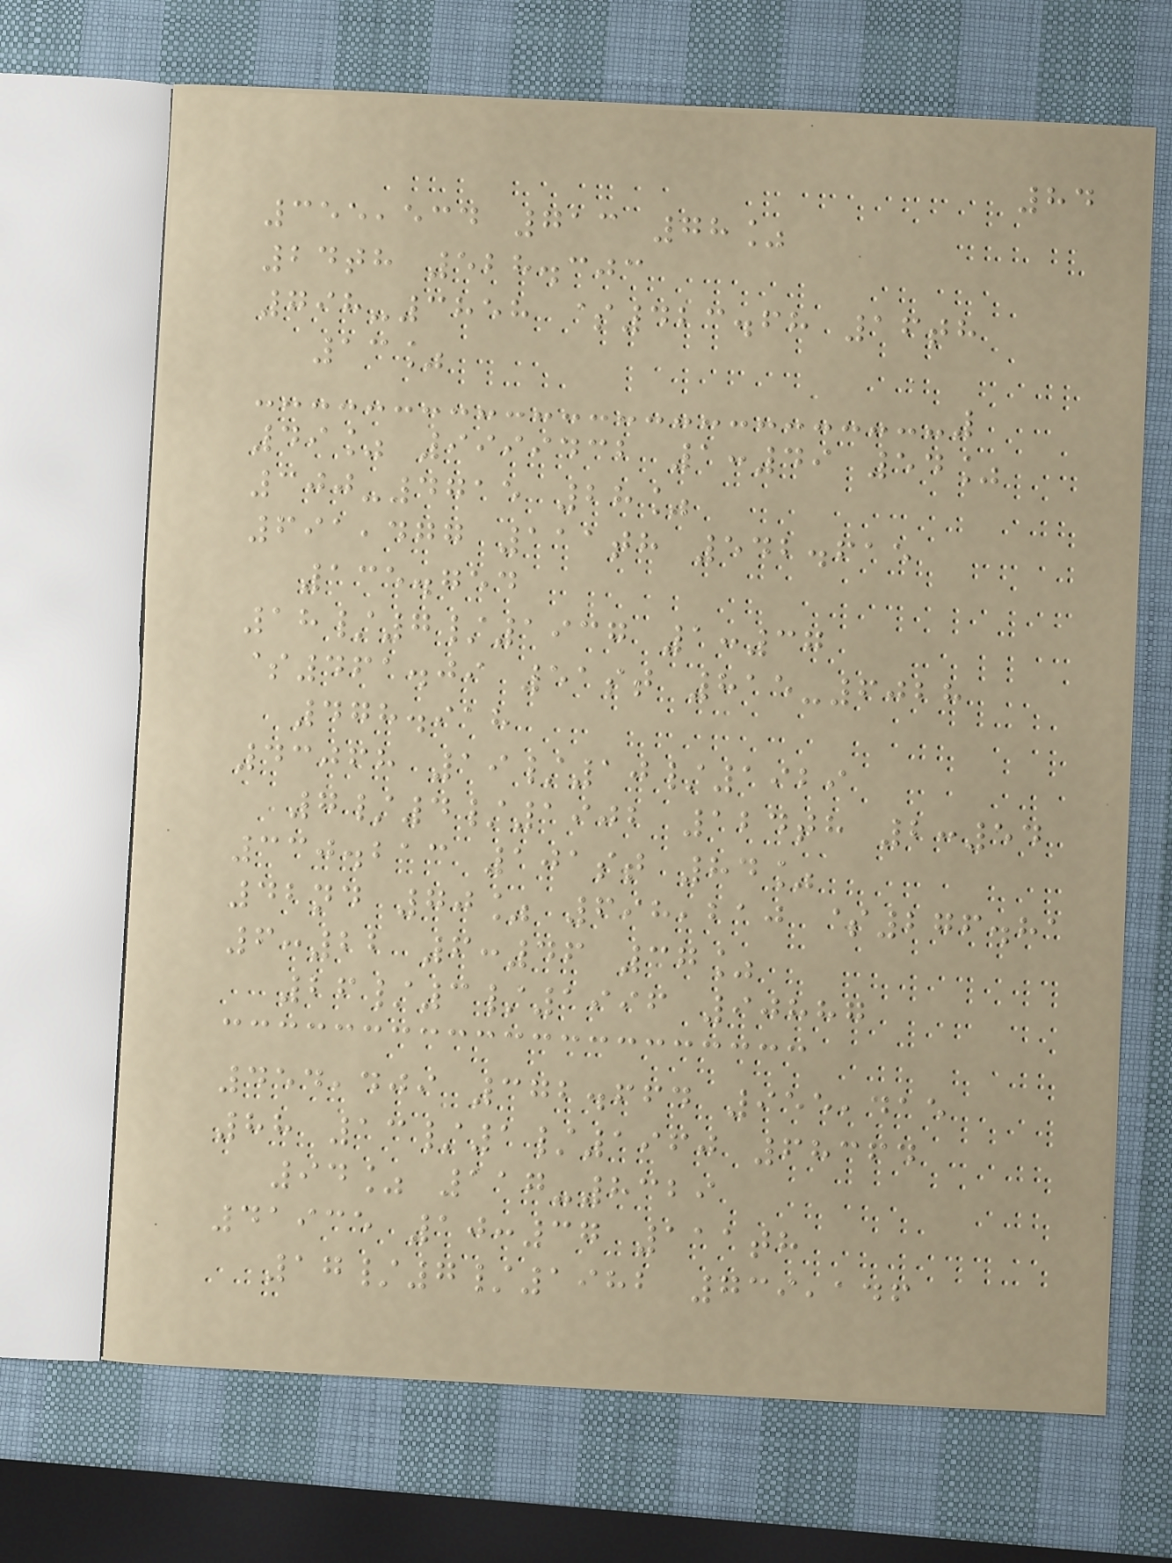84
355,534 713 78%
24th 528.303
798-3858 $423.68 16th
13%
49% 9999432 1:49 54%
300-4715 28%
691,477 111th 542.615
135.754
18/7/1937 1:37
$461.09 51st 815-6028
478.918
43068 19/10/1929
7/4/1902 124th 2:54
330.213 101st 84%
42nd 70% 698,210 $276.81
6:22 6:46 37%
26/3/1996 90887
454,409 372.664 955,415
88 13/1/1960 68364
94% 117-8329
41935 10:37 111th
17/7/1982 739,146
